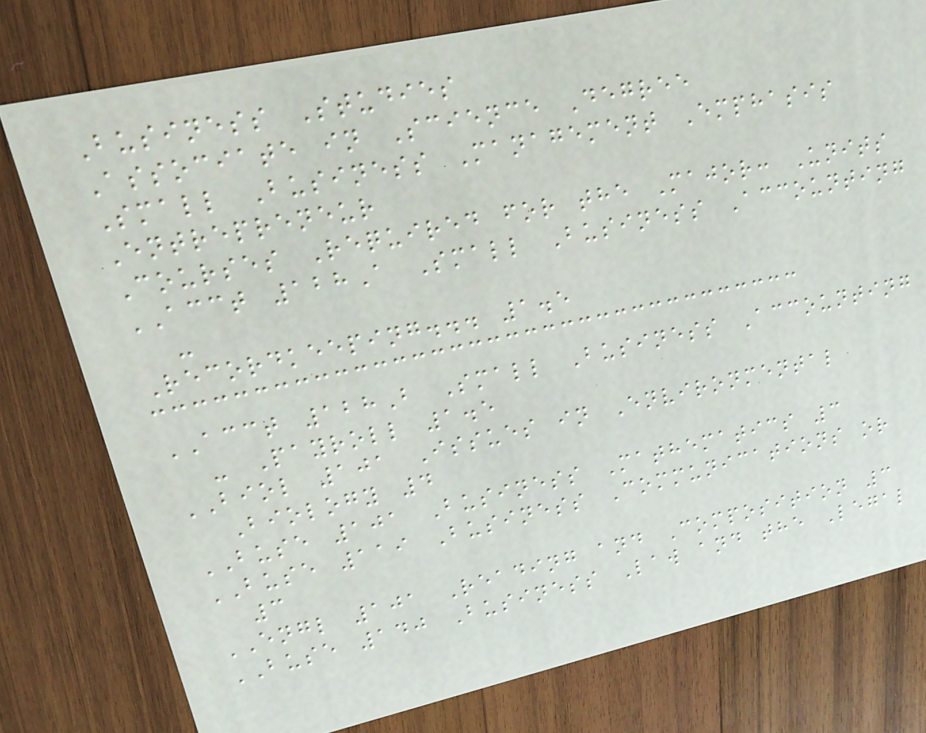Business Studies
Associate in Science Degree
Small Business Management Emphasis
Entrepreneur
Courses Required for the Major: Units
ACCT 128A Small Business Accounting
-
Recordkeeping... 1.5
ACCT 128B Small Business Accounting
- Payroll 1.5
BIOL 101 Issues in Environmental
Biology 4
BUSE 101 Business Mathematics 3
BUSE 119 Business Communications or
3
ENGL 101 Reading and Composition 3
BUSE 140 Business Law and the Legal
